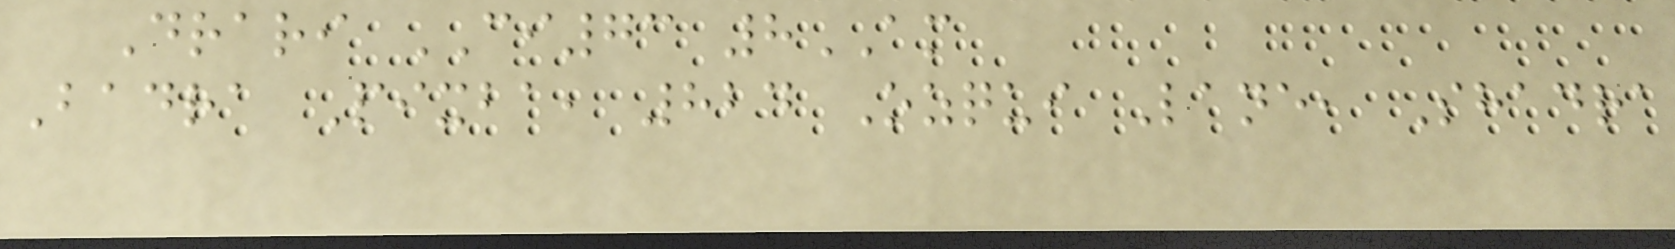Drari CI73 8AM
Badra Pixba, 824 Ozqui Lane, Shadra
